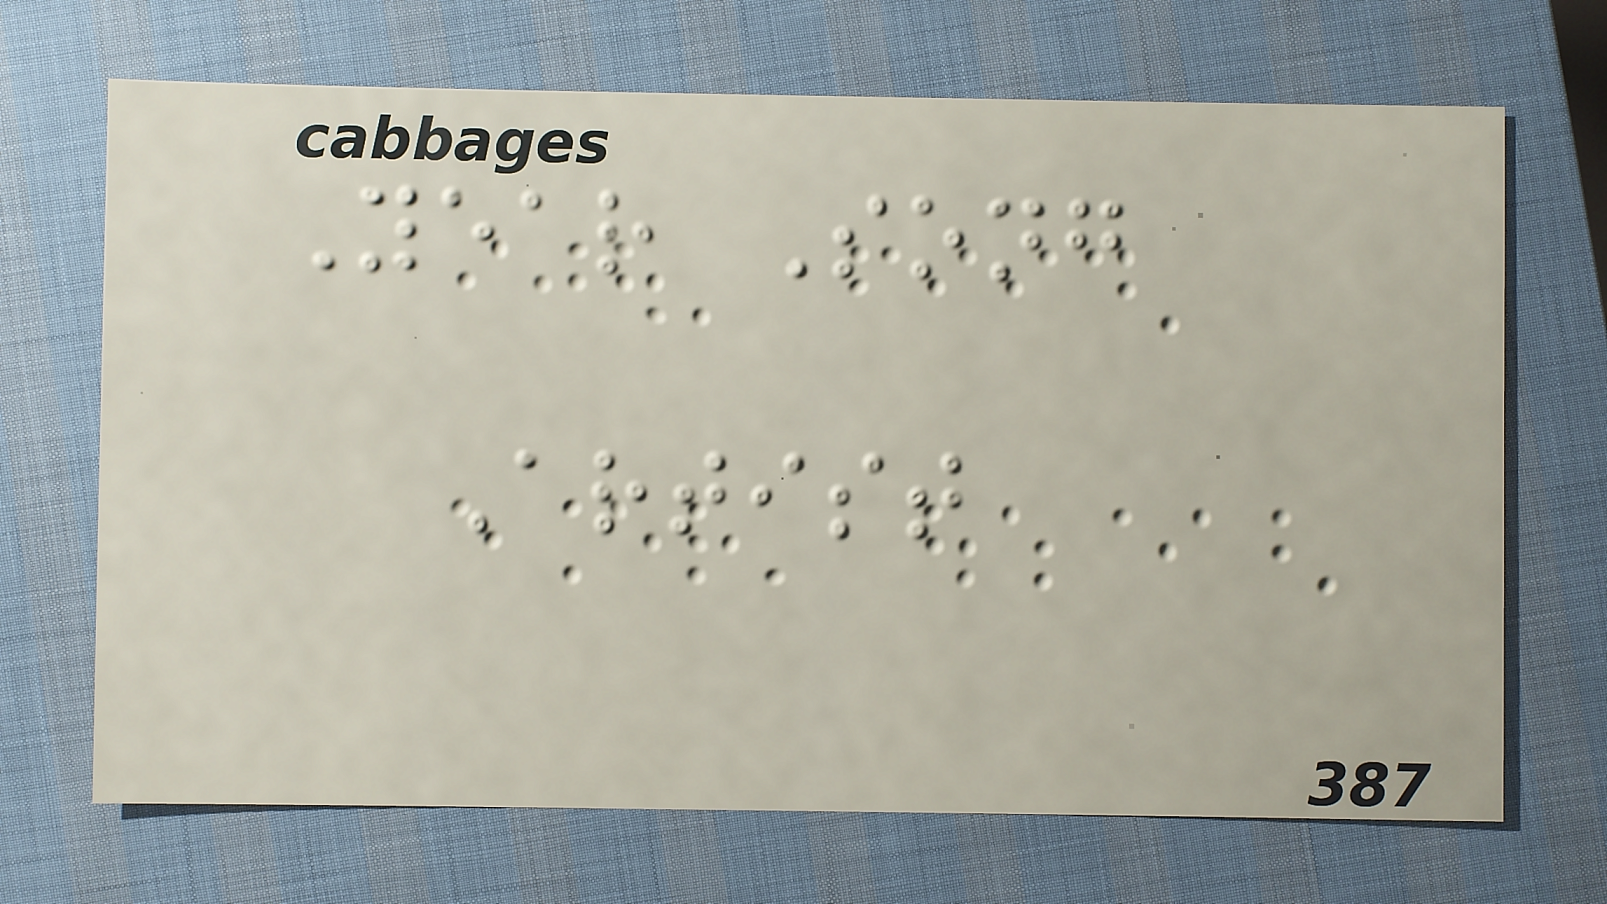Year Song
Artist
